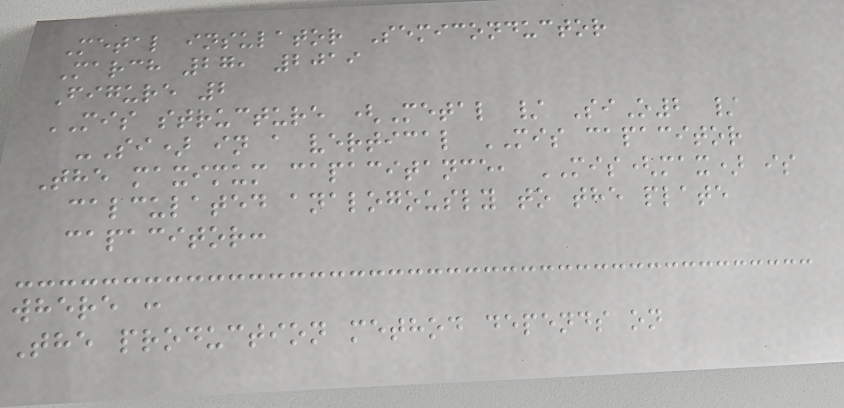Metal insulator Semiconductor
March 27, 2019
Figure 2
MIS structure (Metal / SiO2 /
-Si) in a vertical MIS capacitor
The maximum capacitance, MIS(max) is
calculated analogously to the plate
capacitor:
where :
The production method depends on
